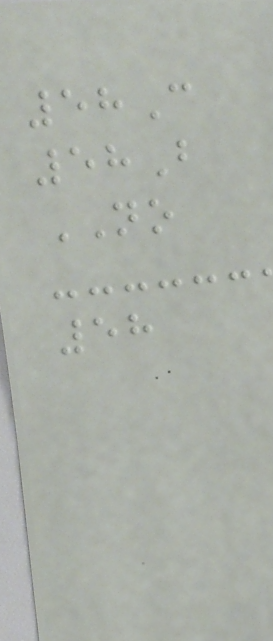58C
58B
NO
58
